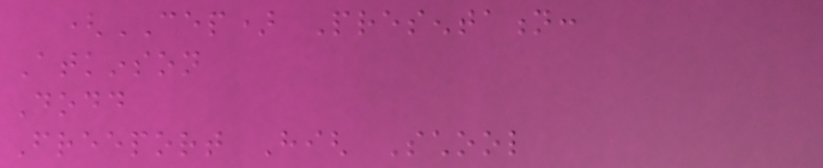(CEP) Presentation:
Atkinson
Dodd
Freeport High School
